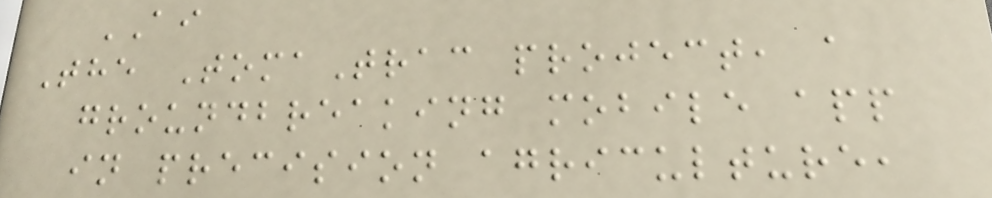AI
The TomaTrac project, a
groundbreaking mobile app
in precision agriculture,
